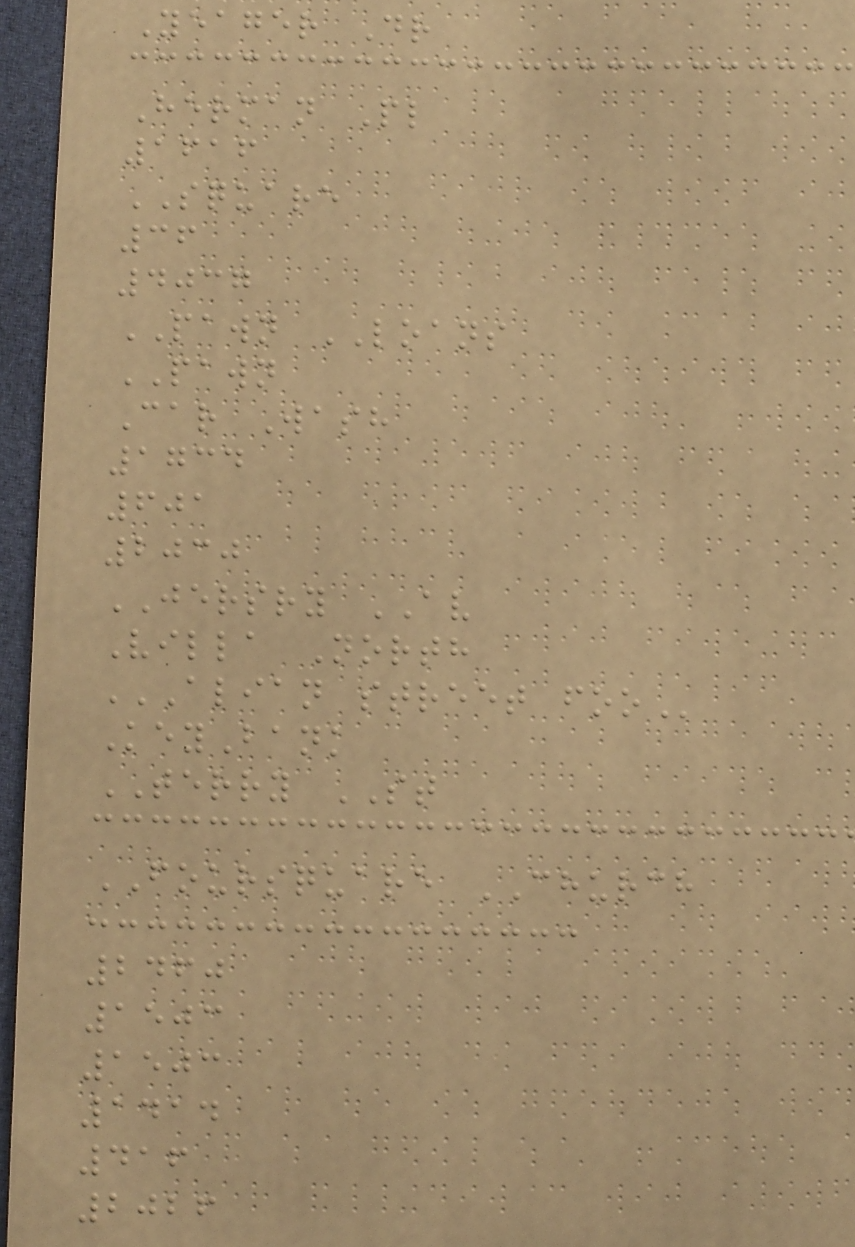Yeager Dr
Herman Pl
1616
SQUARE
36
4037
PAWN LOANS
PAWN
Car Wash
1734
601
2030
JERSRY AV
Villa North
ALIAN STREET FOO
KeyBank
TERRY ST
FOURSQUARE CHURCH
2460
1503
1503
1414
416
2026
